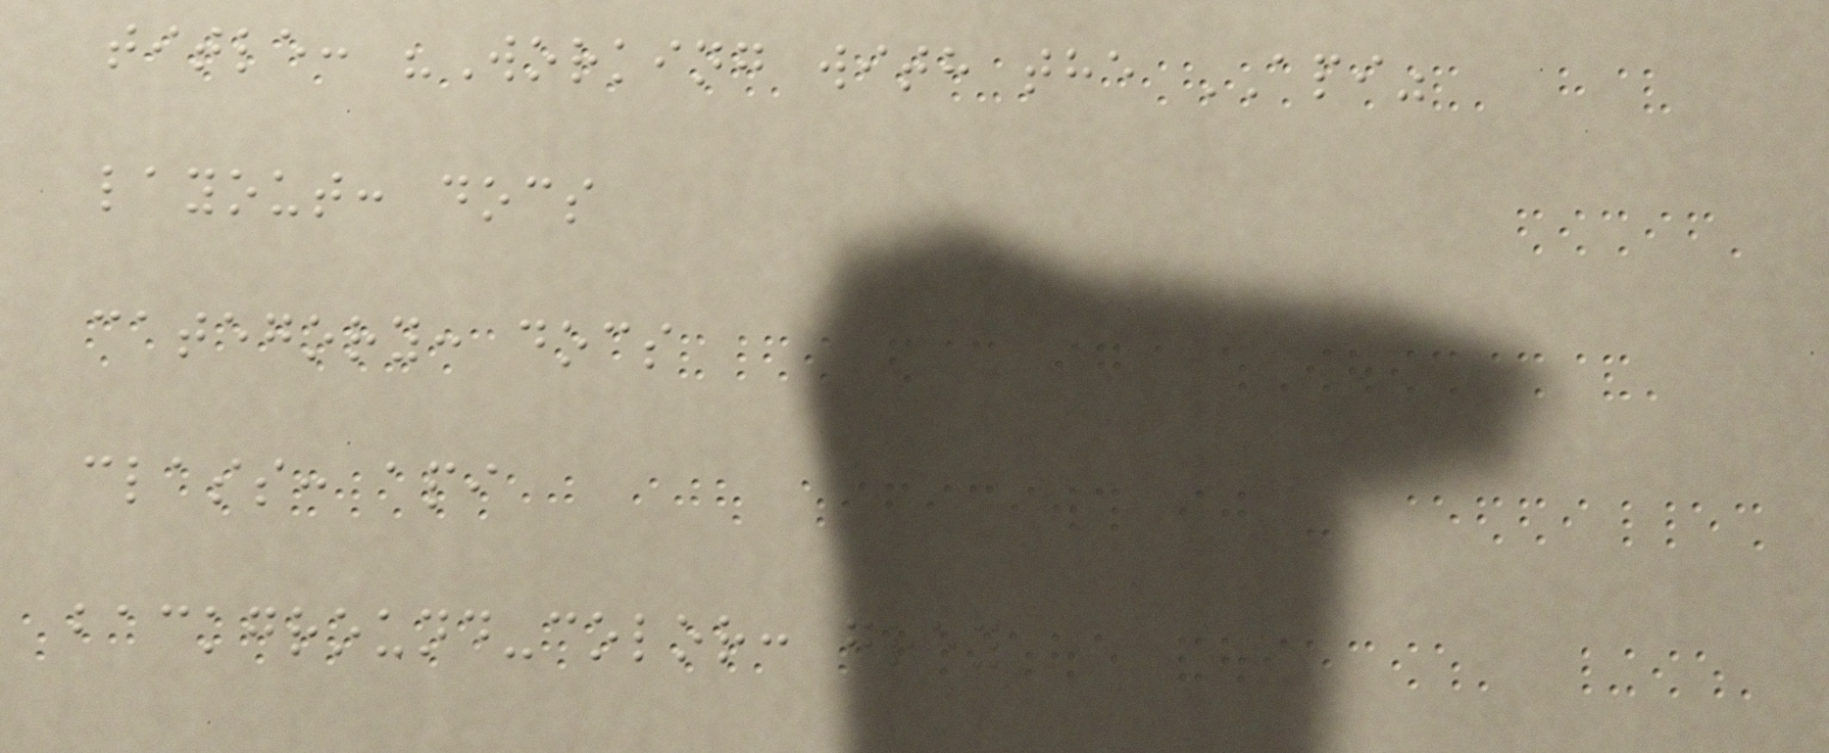title: "Working with the API"
layout: docs
category: docs
class: api
background-color: grey
